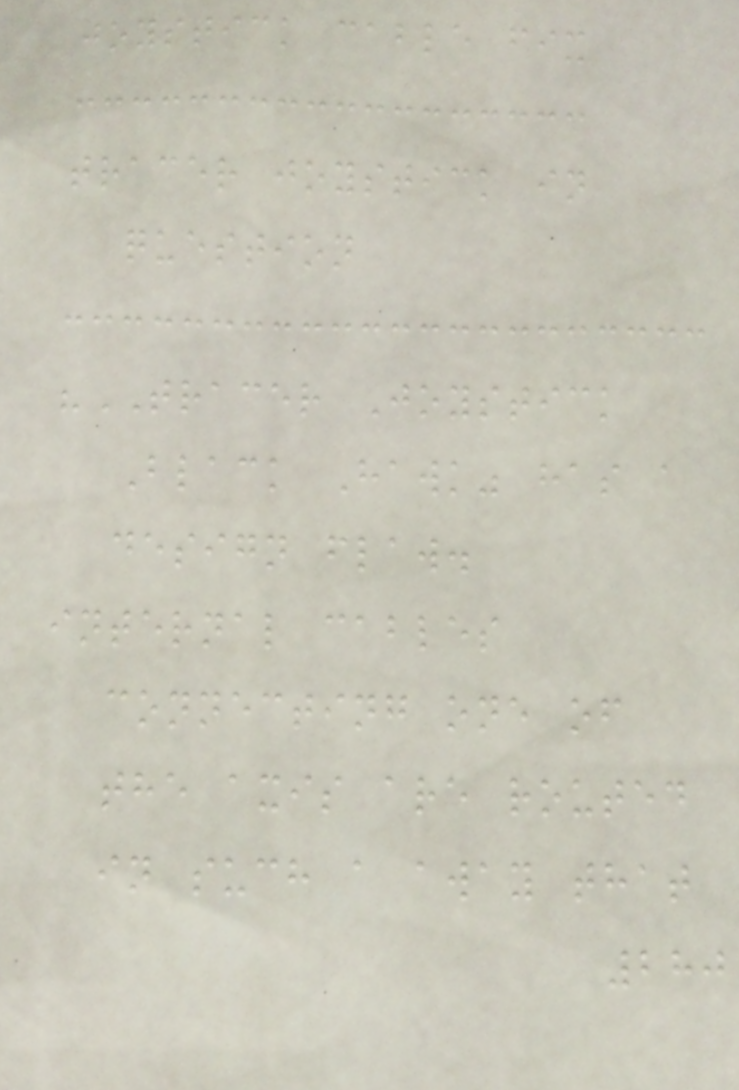joystick cable fix
tracer joystick in
question
"TRACER Joystick
Black Hawk" has a
design flaw.
internal cables
connecting one of
the axis are routed
in such a away that
280
